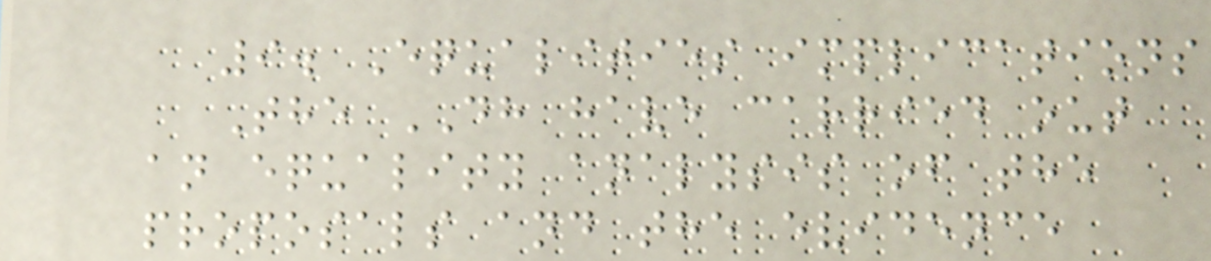9. Equalities implications
The DH have carried out
an equality analysis of the
proposals and the evidence
